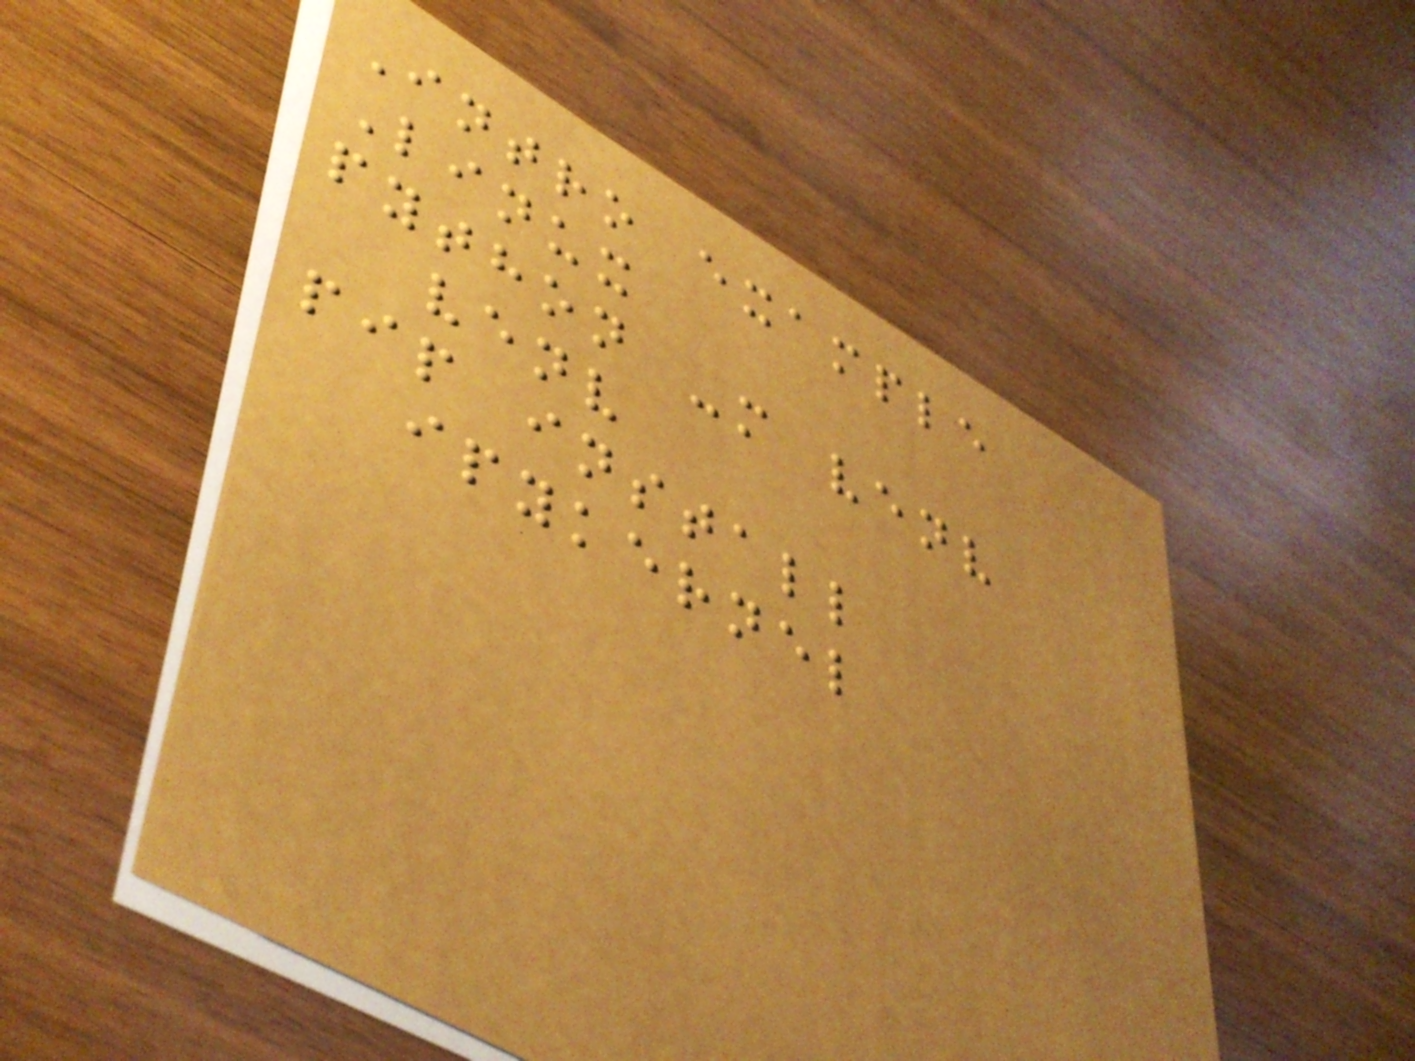Intro example
Linux
python -m venv
venv
pip install
ipykernel
